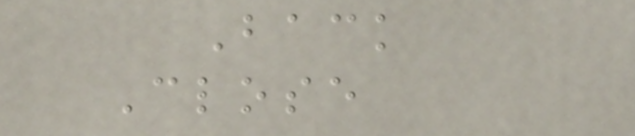Back
Close
